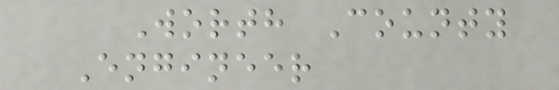Worth County
Engineer
